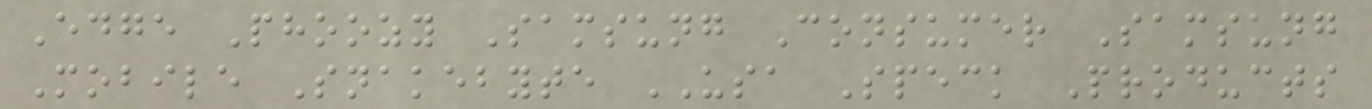Edge Phoozy Samsung Consumer Samsung
Mobile Snakebyte USA Speck Products
